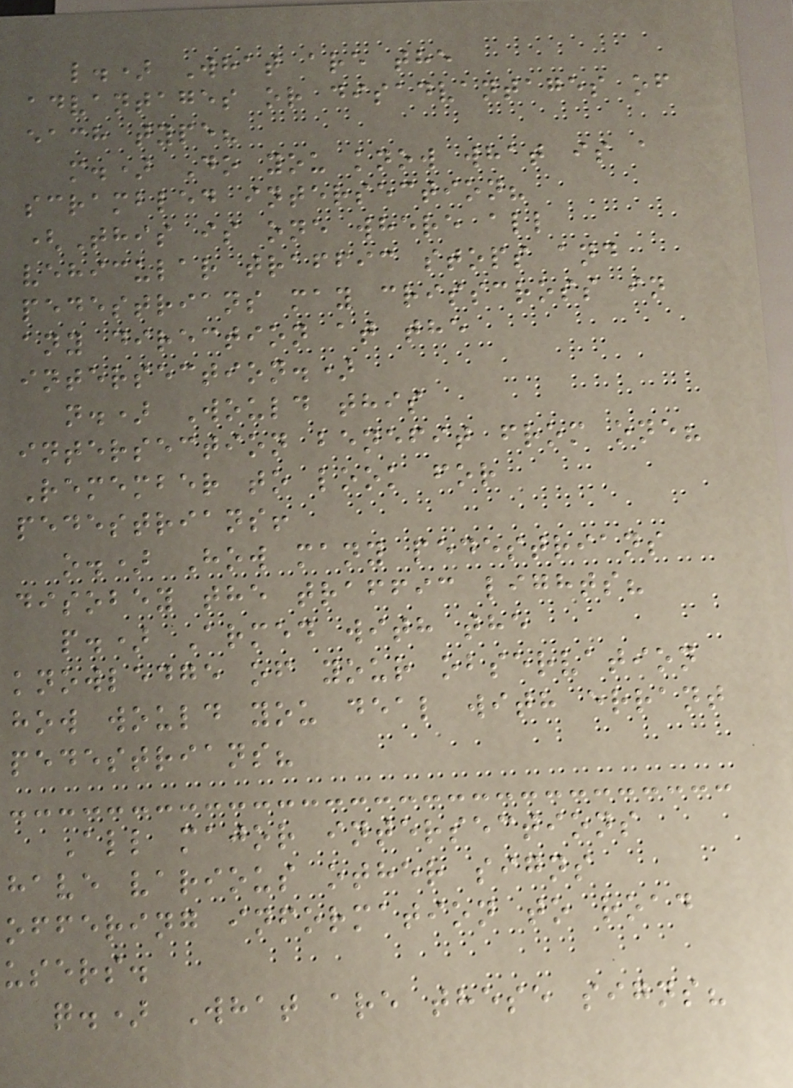l.) What are the
advantages or disadvantages of
each type?
m.) Do you know what is a
scrambled intersection?
(This is one where all
vehicular traffic stops and
pedestrians may crisscross in
any direction at the
intersection.)
n.) Would this
intersection benefit from one?
Remember to look for
pedestrians!
o.) How many pedestrians
disobey the traffic lights?
p.) Armed with the
knowledge of your observation
how would you deal with errant
pedestrians?
All major intersections
have various other signs
offering information to road
users.
q.) What are these signs?
